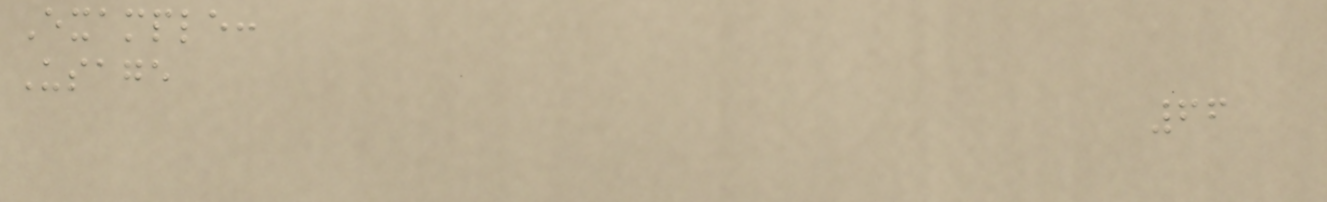Example:
Usage
66
